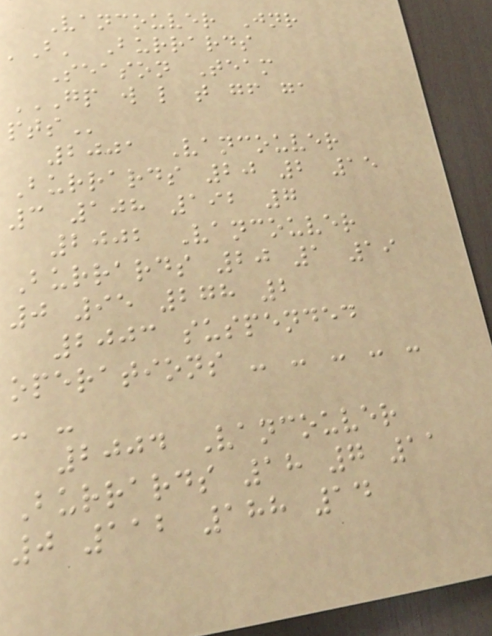Vancouver Jnr
'B' Burrards
Season Team
GP W L T GF GA
PTS
2001 Vancouver
Burrards 20 2 15
3 108 192 7
2002 Vancouver
Burrards 20 1 19
0 95 278 2
2003 suspended
operations - - - - -
- -
2004 Vancouver
Burrards 18 7 11
0 112 188 14
